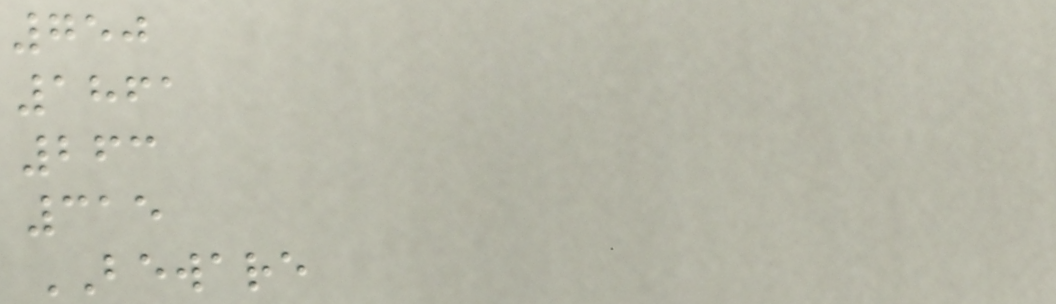750
1861
263
315
BEWARE
